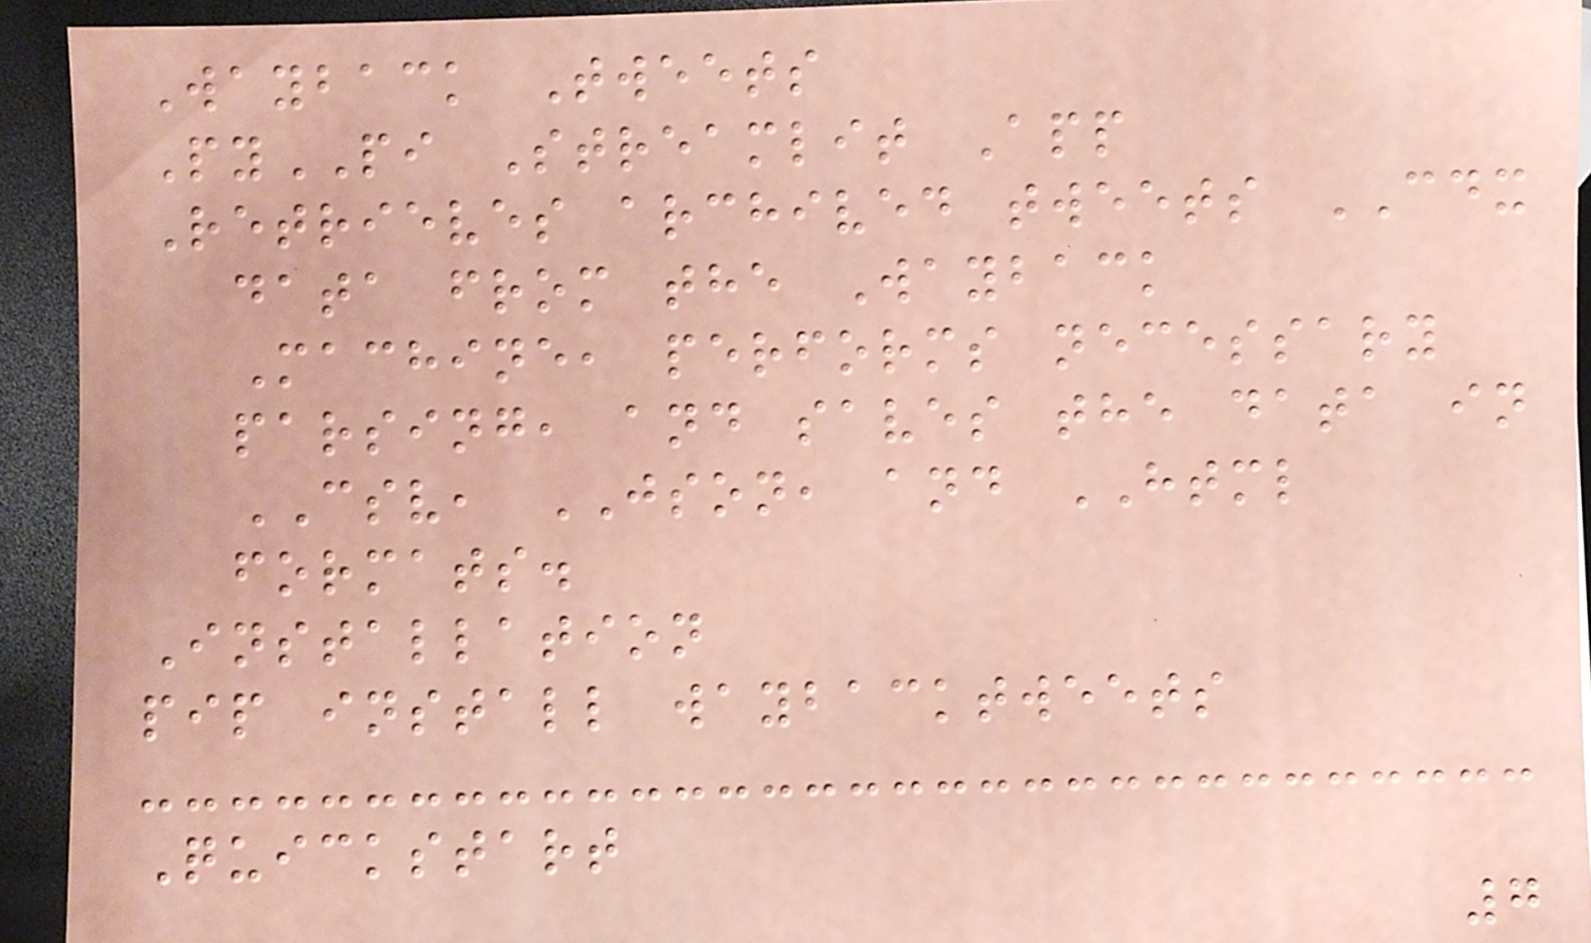Wayback Tweets
PyPI Streamlit App
Retrieves archived tweets CDX
data from the Wayback
Machine, performs necessary
parsing, and saves the data in
CSV, JSON, and HTML
formats.
Installation
pip install waybacktweets
Quickstart
7
